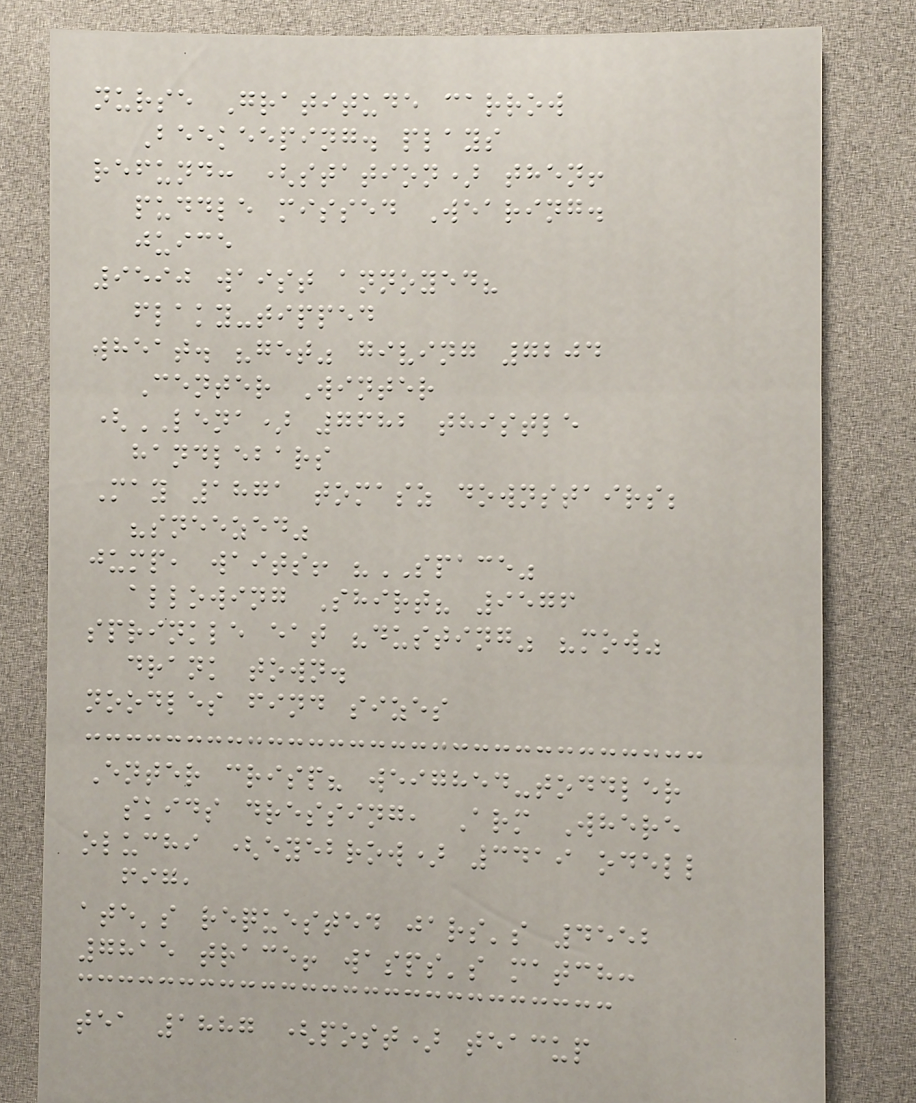nurse Gratitude carrow
Beekeeping. plays
refund: (station) then!
puddle missed Wearing.
juice
9590 waist annoyed?
flaky-tipped
wheat. "get" giving 7204
Center Winter
(LENA) 7682 thistle
handlebars
May 1871 tomasz downstairs;
"sneezed"
jump, waits! "SPACE"
allowing Shirt? 9576
sprinkle eat "dusting" "mow"
drank town.
noodles find sizes
Enter crisp? weighed-toddler
skids dressing, Arm Where
oluchi (eyebrow) 3419 odell
fig,
ate's requested jars's 4552
7815 trace! wasps's match:
tea 1887 (post) teacup
